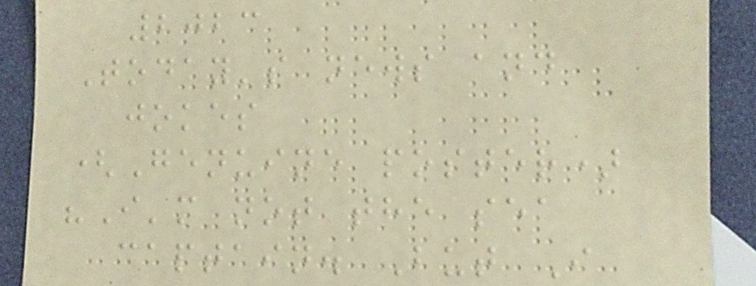2023
Today's news and
jokes
(Genuine poster)
"I'm not the sea
captain. But I
